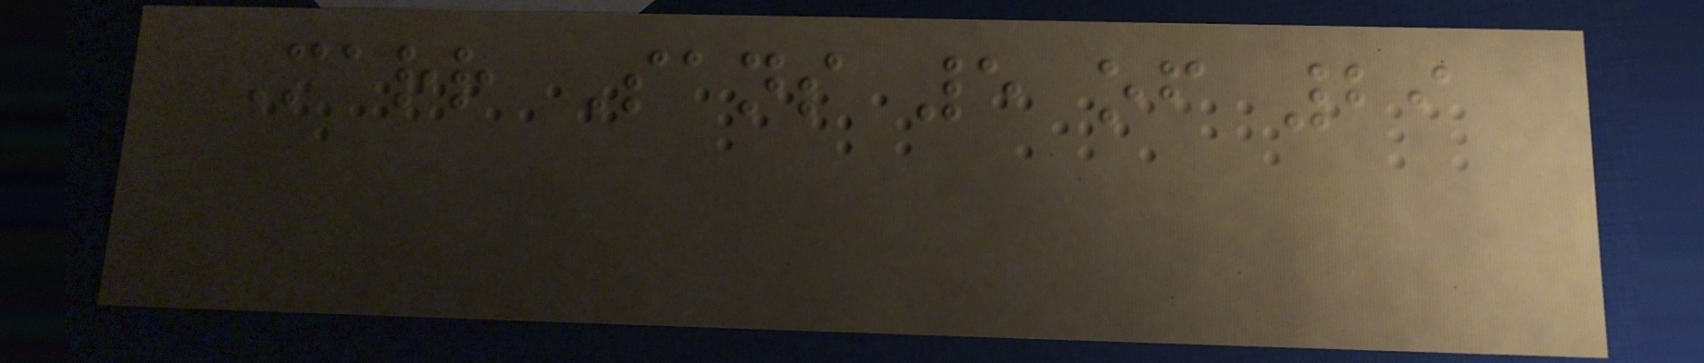Marr Sans 5 of 29
